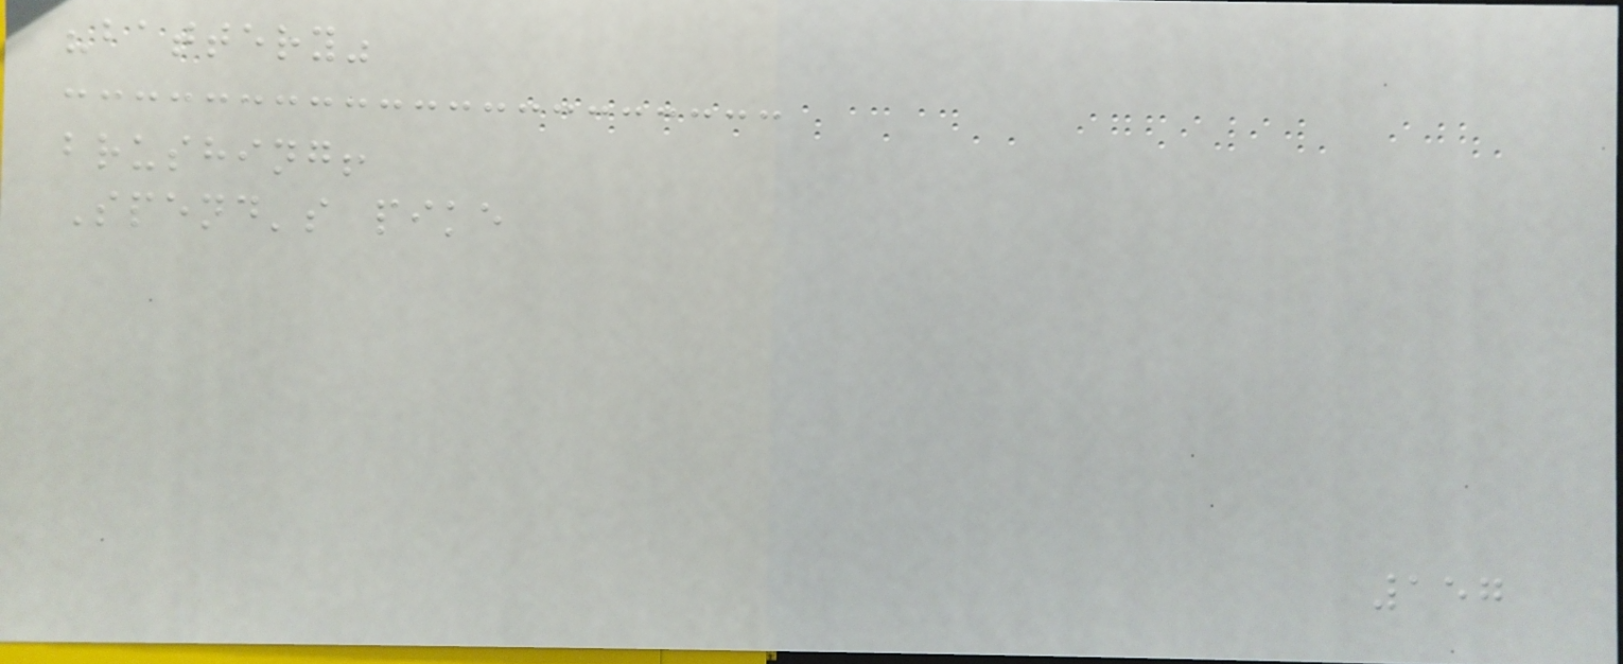"battery"
brushing!
Spend's pike
157
